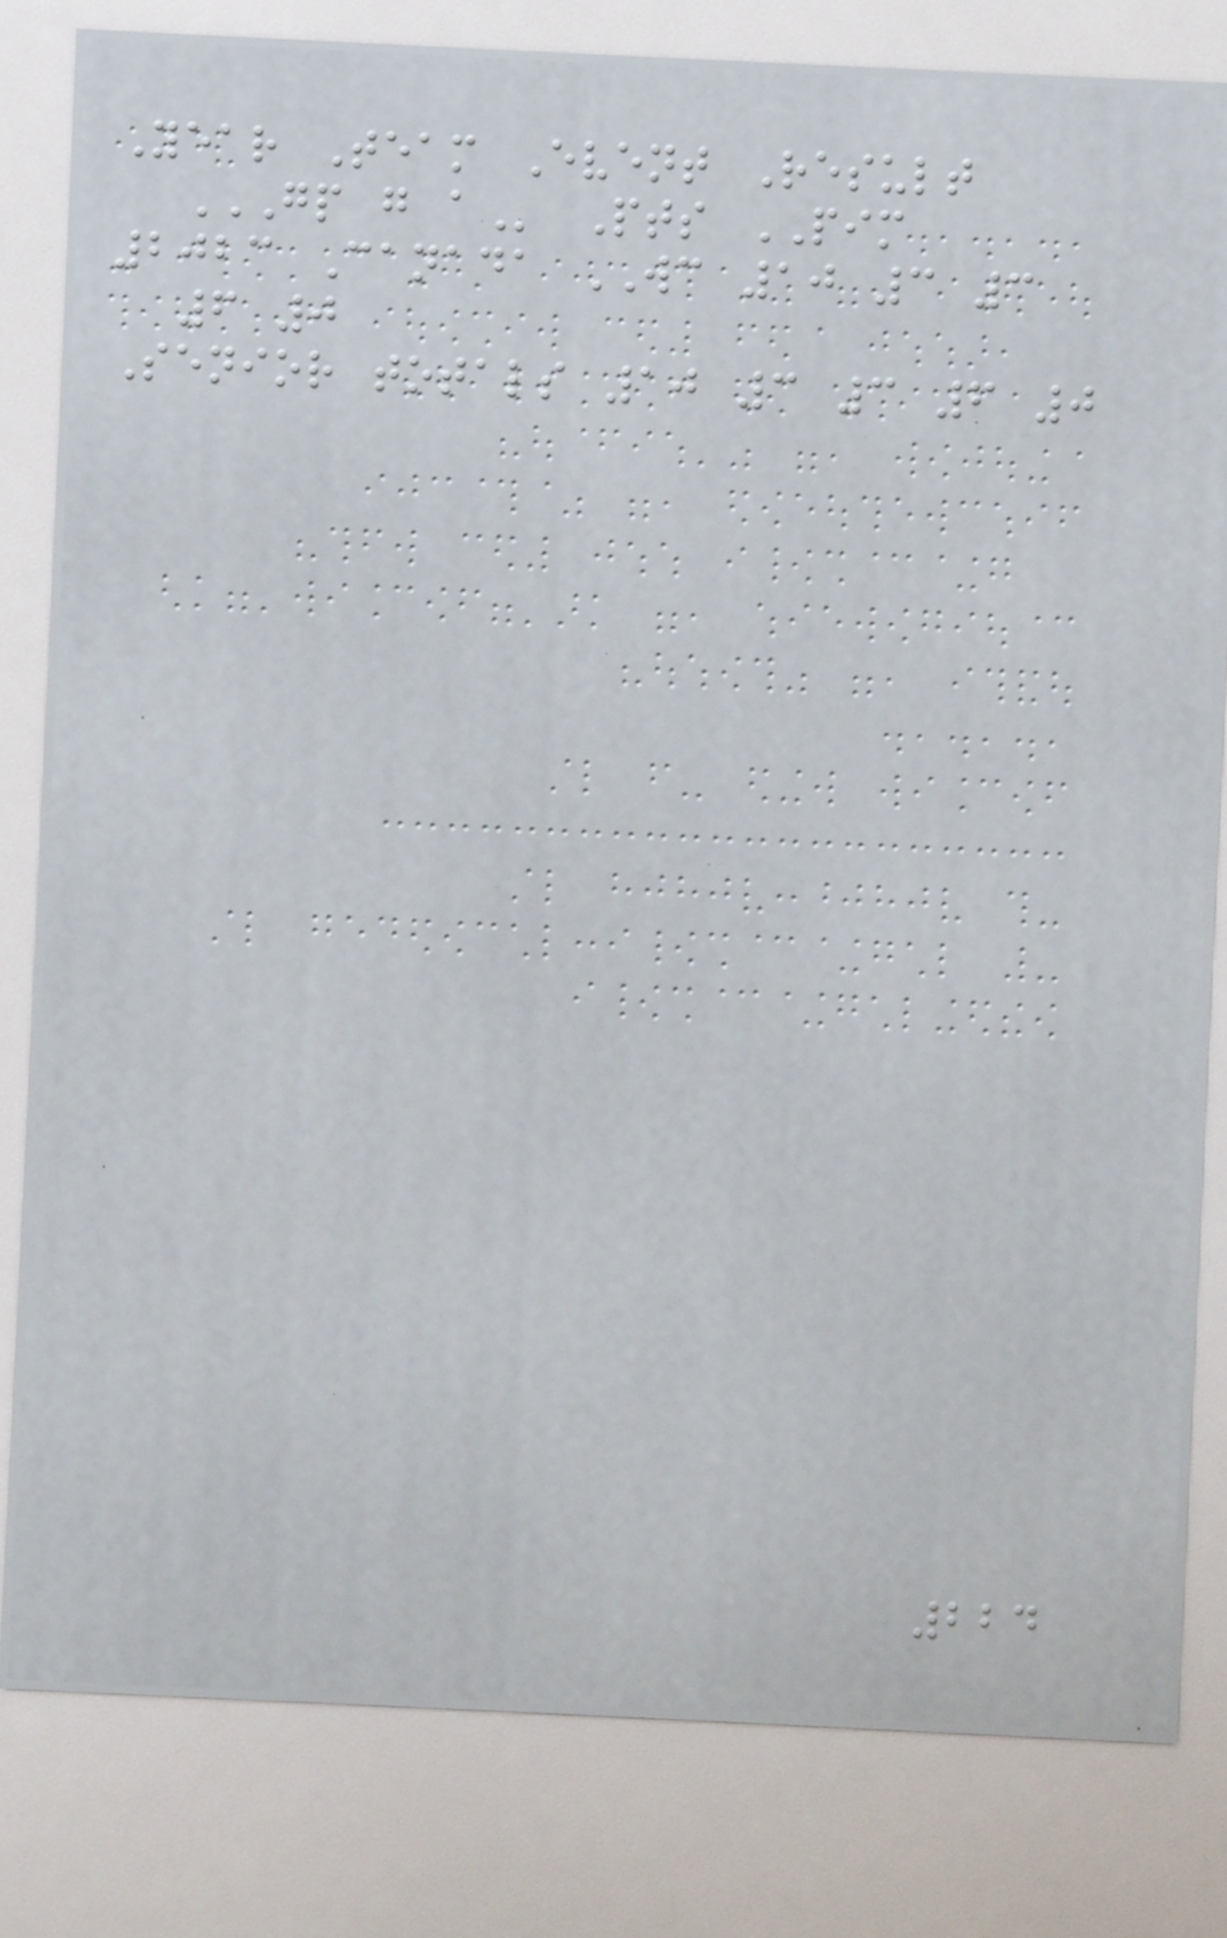Year Team Event Result
GP G A Pts PIM
2023 Canada WC 10 3 3
6 0
Senior totals 10 3 3 6 0
224
